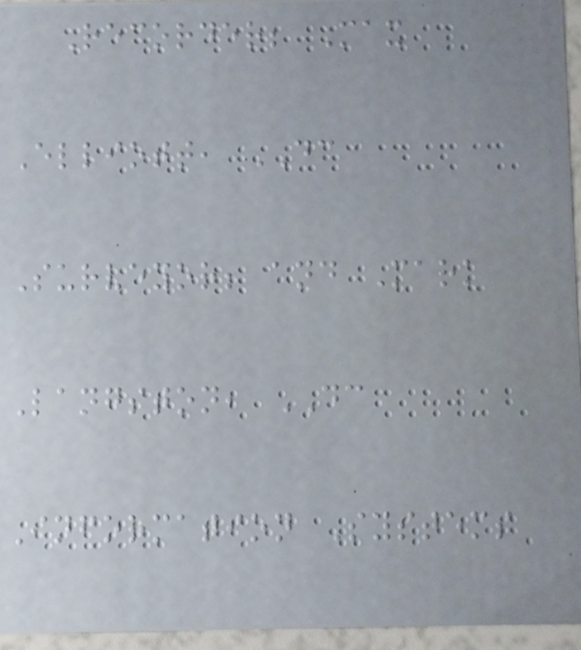Recorder; Max
Elliott, DC
Surveyor; and Mark
Langston, DC
Information Systems
